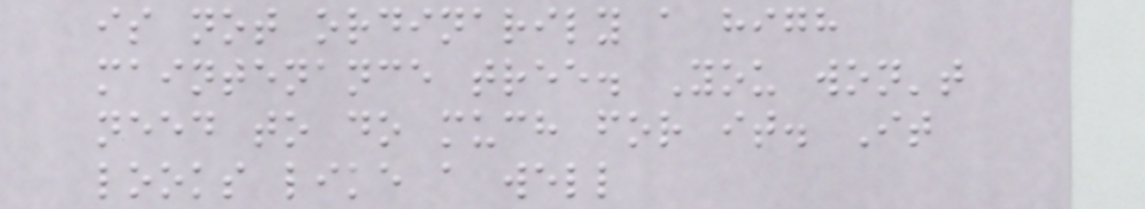is not ordinarily a high
maintenance tree. You won't
need to do much for it. It
looks like a well
